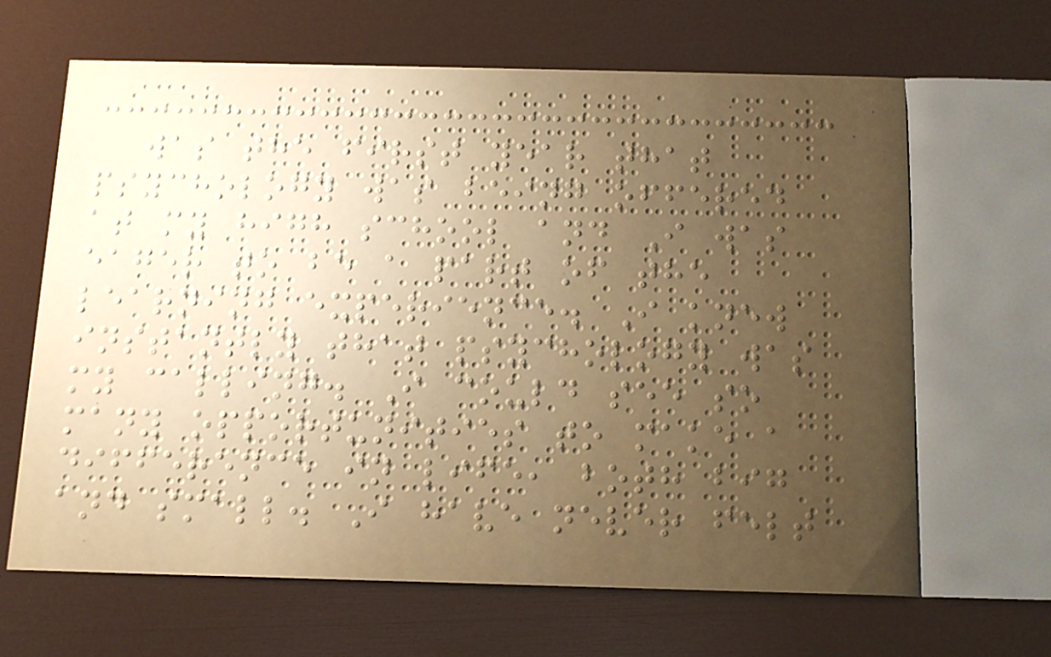was the first year that
psychology was being offered
at my high school and I was
eager to be a part of the
learning experience. I knew
instantly that psychology was
my calling. I could see so
many opportunities to make a
difference in life, both big
and small. I have never felt
